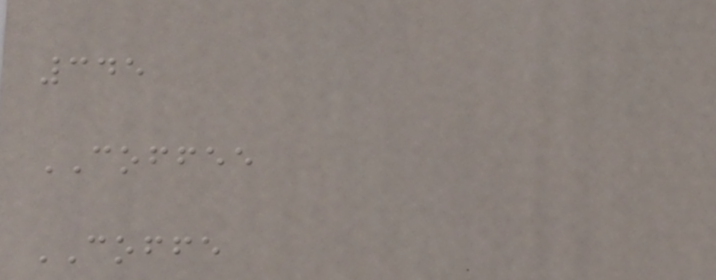345
COFFEE
COFFE
